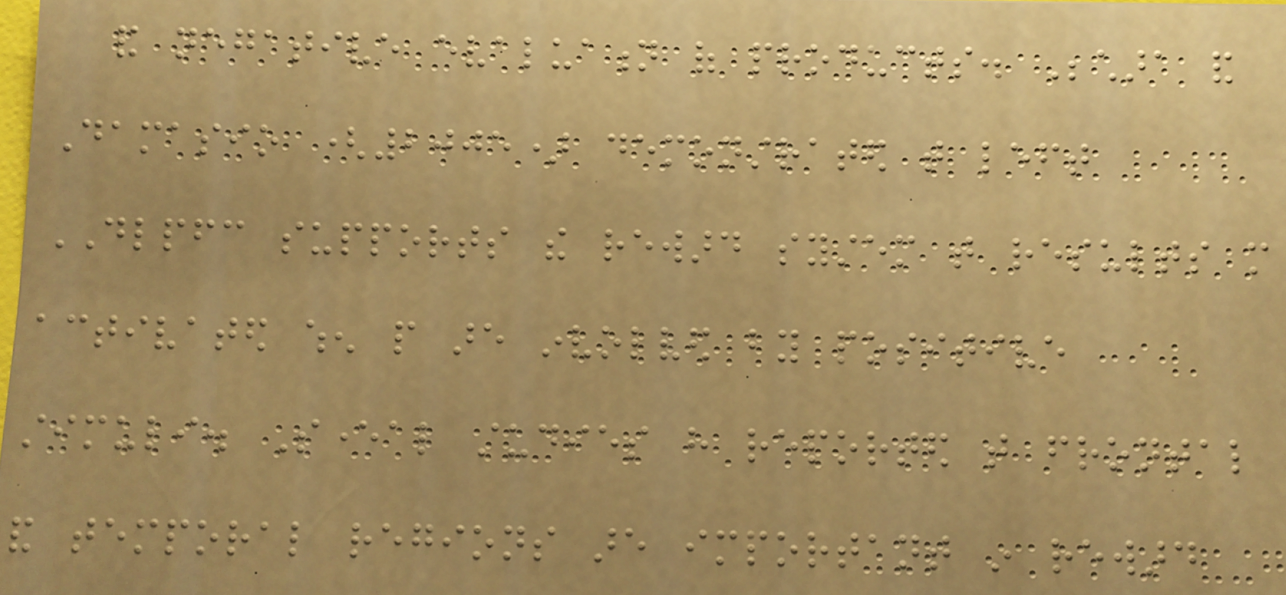and negative evaluation of products. Bechara and
Damasio (2005) demonstrated that left
DLPFC supports the reward system that results more
activated when people are involved by positive
stimuli. Several studies have reported that frontal
and temporal regions are important in reward
